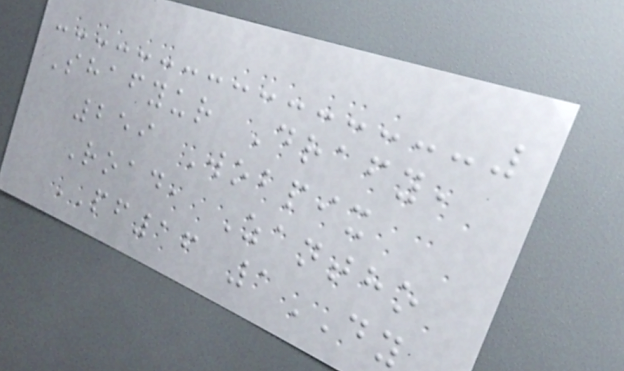Shafyur Drafy,
259 Wobpix
Road, Zantho
PF16 1DY
